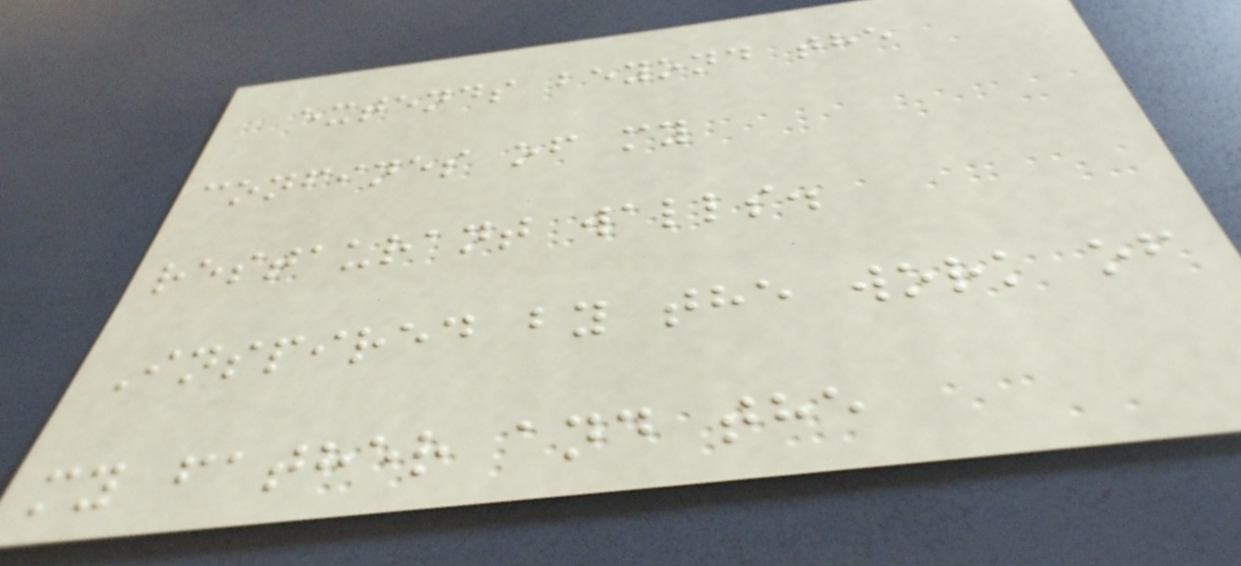extends beyond the
confines of my
restaurant walls.
Inspired by the work of
my father and the
